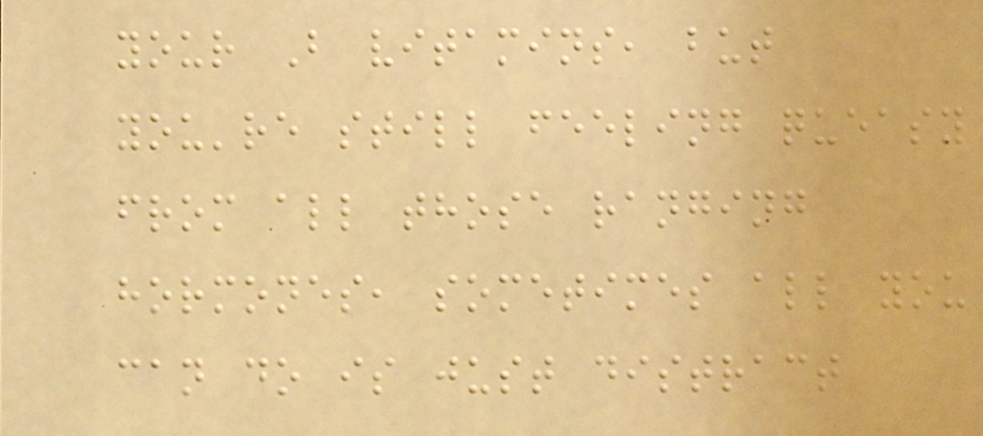your B vitamins, but
you're still feeling queasy
from all those ranging
hormones, sometimes all you
can do is just distract
